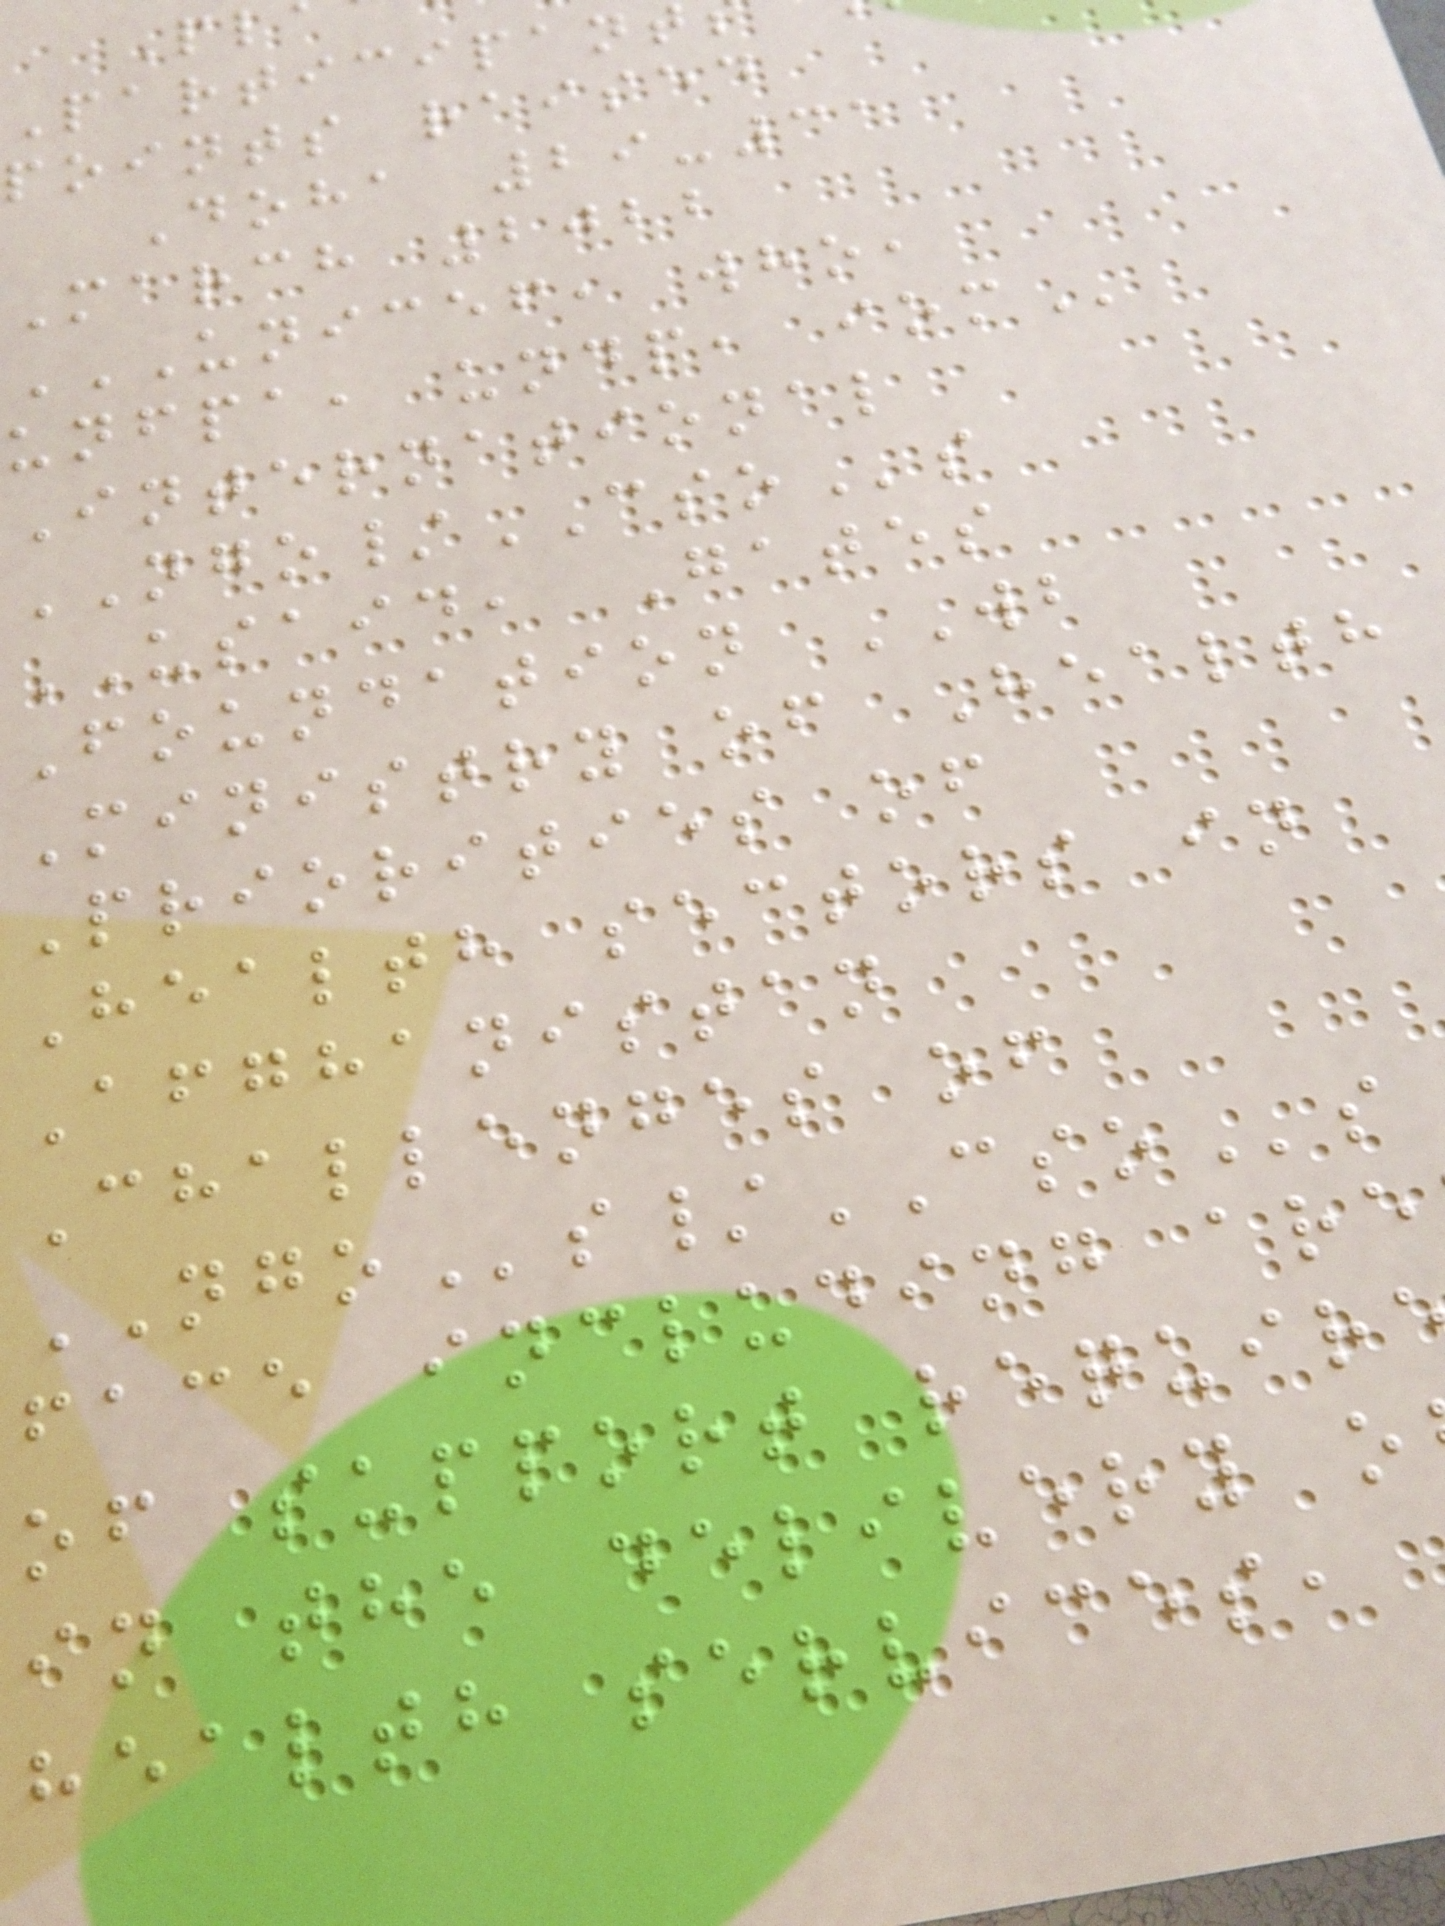Participant
points raised
Doha 29-31
March 2022
UNICEF, WHO,
unfpa, undp,
International
NGO/CSOs
USAID, Gates
Foundation WB
Ministry of Health
Priorities of
Health sectors in
Afghanistan
Challenges of
NGOs/CSOs
face including are
of support requir
in the delivery o
health services,
